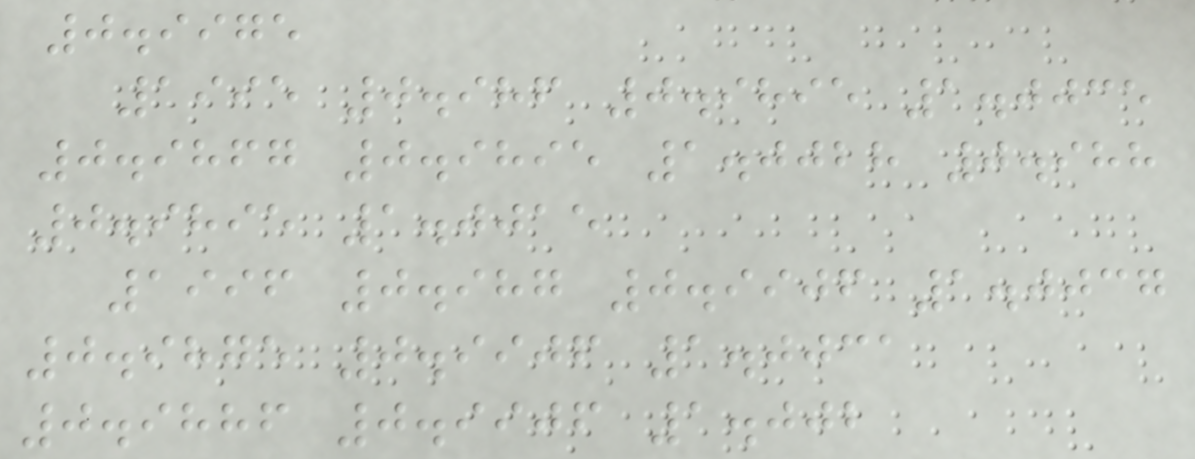0.9975
1995 0.986 0.9895 1.0035
0.9867 0.9895 1.0028 0.988
0.9895 1.0015
1996 0.987 0.9906 1.0037
0.9875 0.9906 1.0031
0.9886 0.9906 1.002
